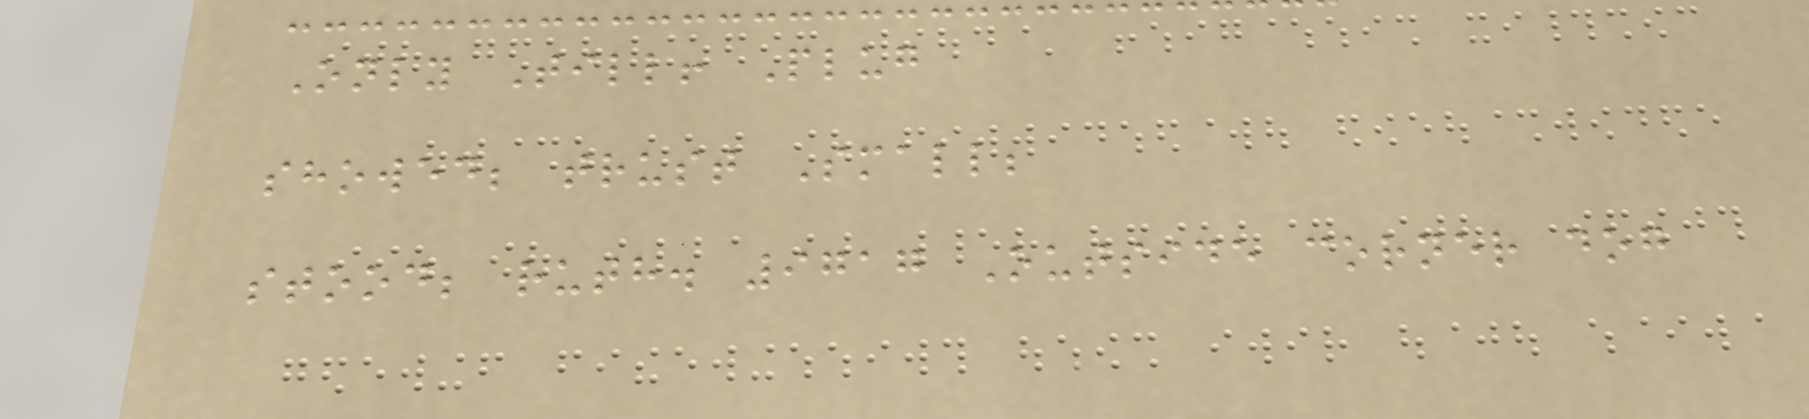Only Till! Plug
showed; trust Small;
stood; ruth. 9717 Outside corner dog
